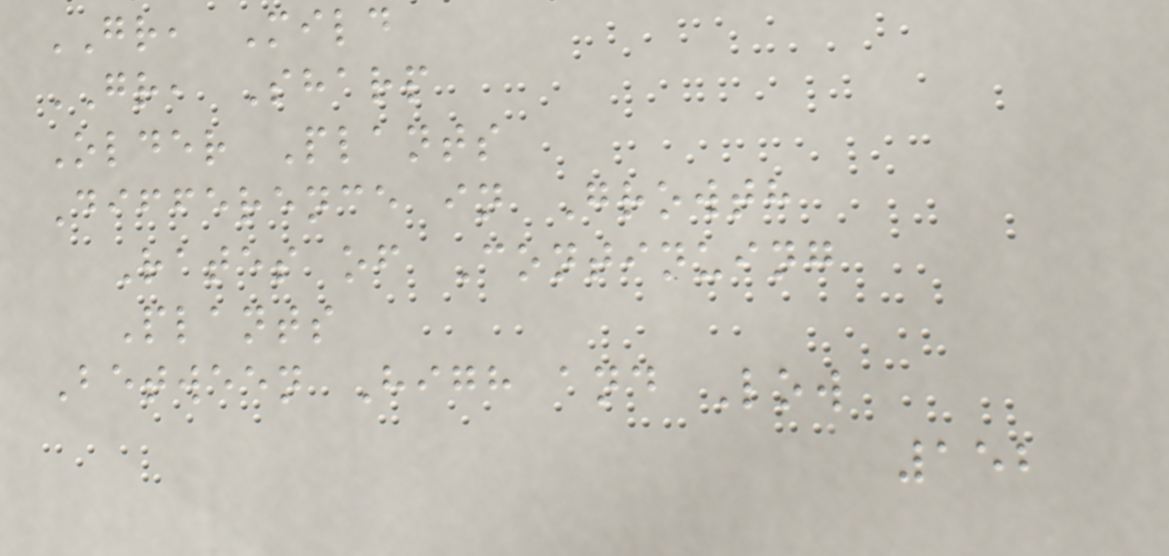GR, Mild
GR, Sharp
Older Plants
Difference in Growth
Rates of Continuing
Plants
Between High and Low
152
